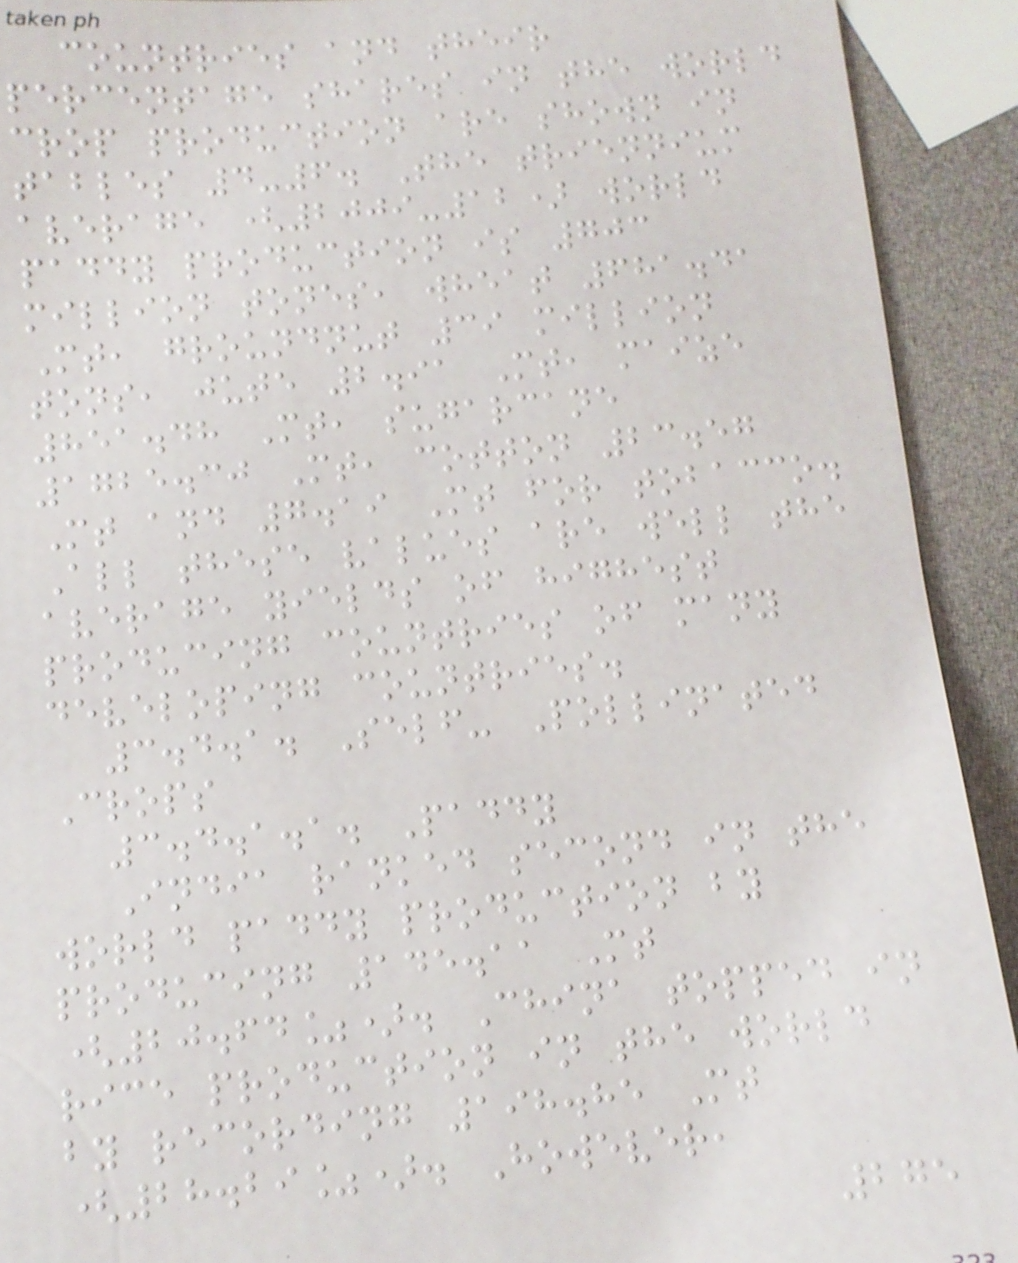countries and their
percentage shares in the world
crop production are shown in
tables 4-6. The triennium
average (2009-12) world
paddy production is 703
million tones, wheat 681.41
Mt, groundnut 39 million
tons, jute 2.91 Mt, maize
851.48 Mt, sugarcane
1725.30 Mt, cotton 23.57
Mt and 7.19 Mt for tobacco.
All these values are well the
average yields of highest
producing countries of many
developing countries.
3.4.1. Self- Pollinated
Crops
3.4.1.1. Paddy
India ranked second in the
world paddy production by
producing 145.11 Mt
(20.64%). China topped in
rice production in the world
by recording 198.85 Mt
(28.29%). However,
275
